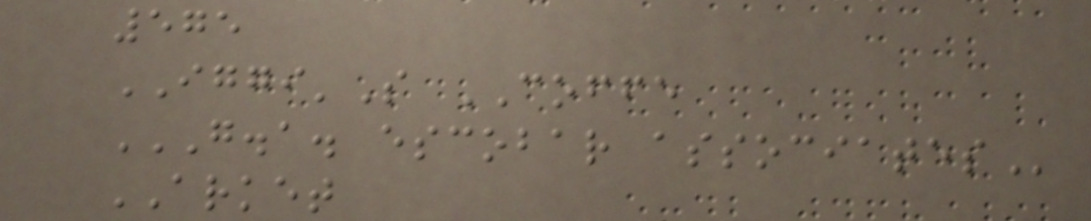575
IGGI'S COFFE
G.A. ESCOBAR ASSOCIATES
ARKET
